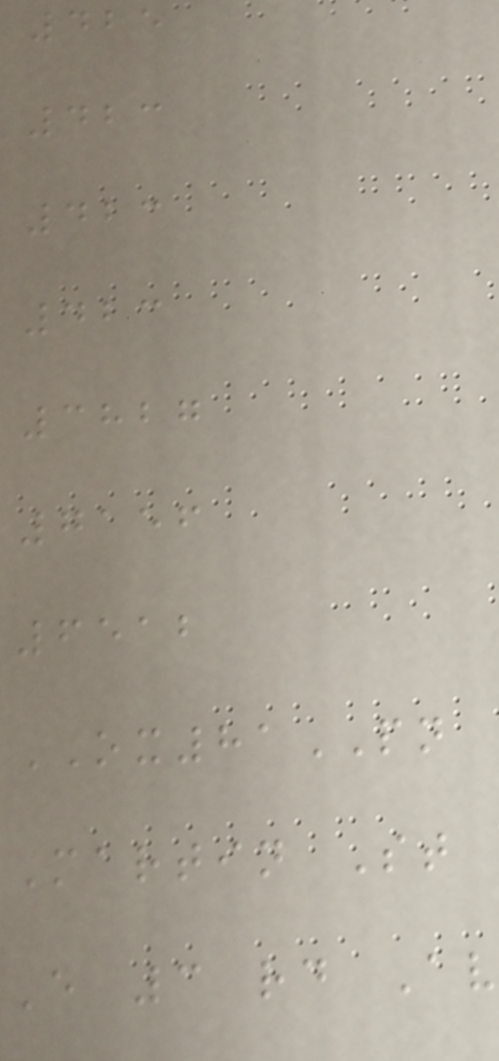425
423
423
423
3827
7156
6512
OX81PN
Martin St
E 3 rd Av
